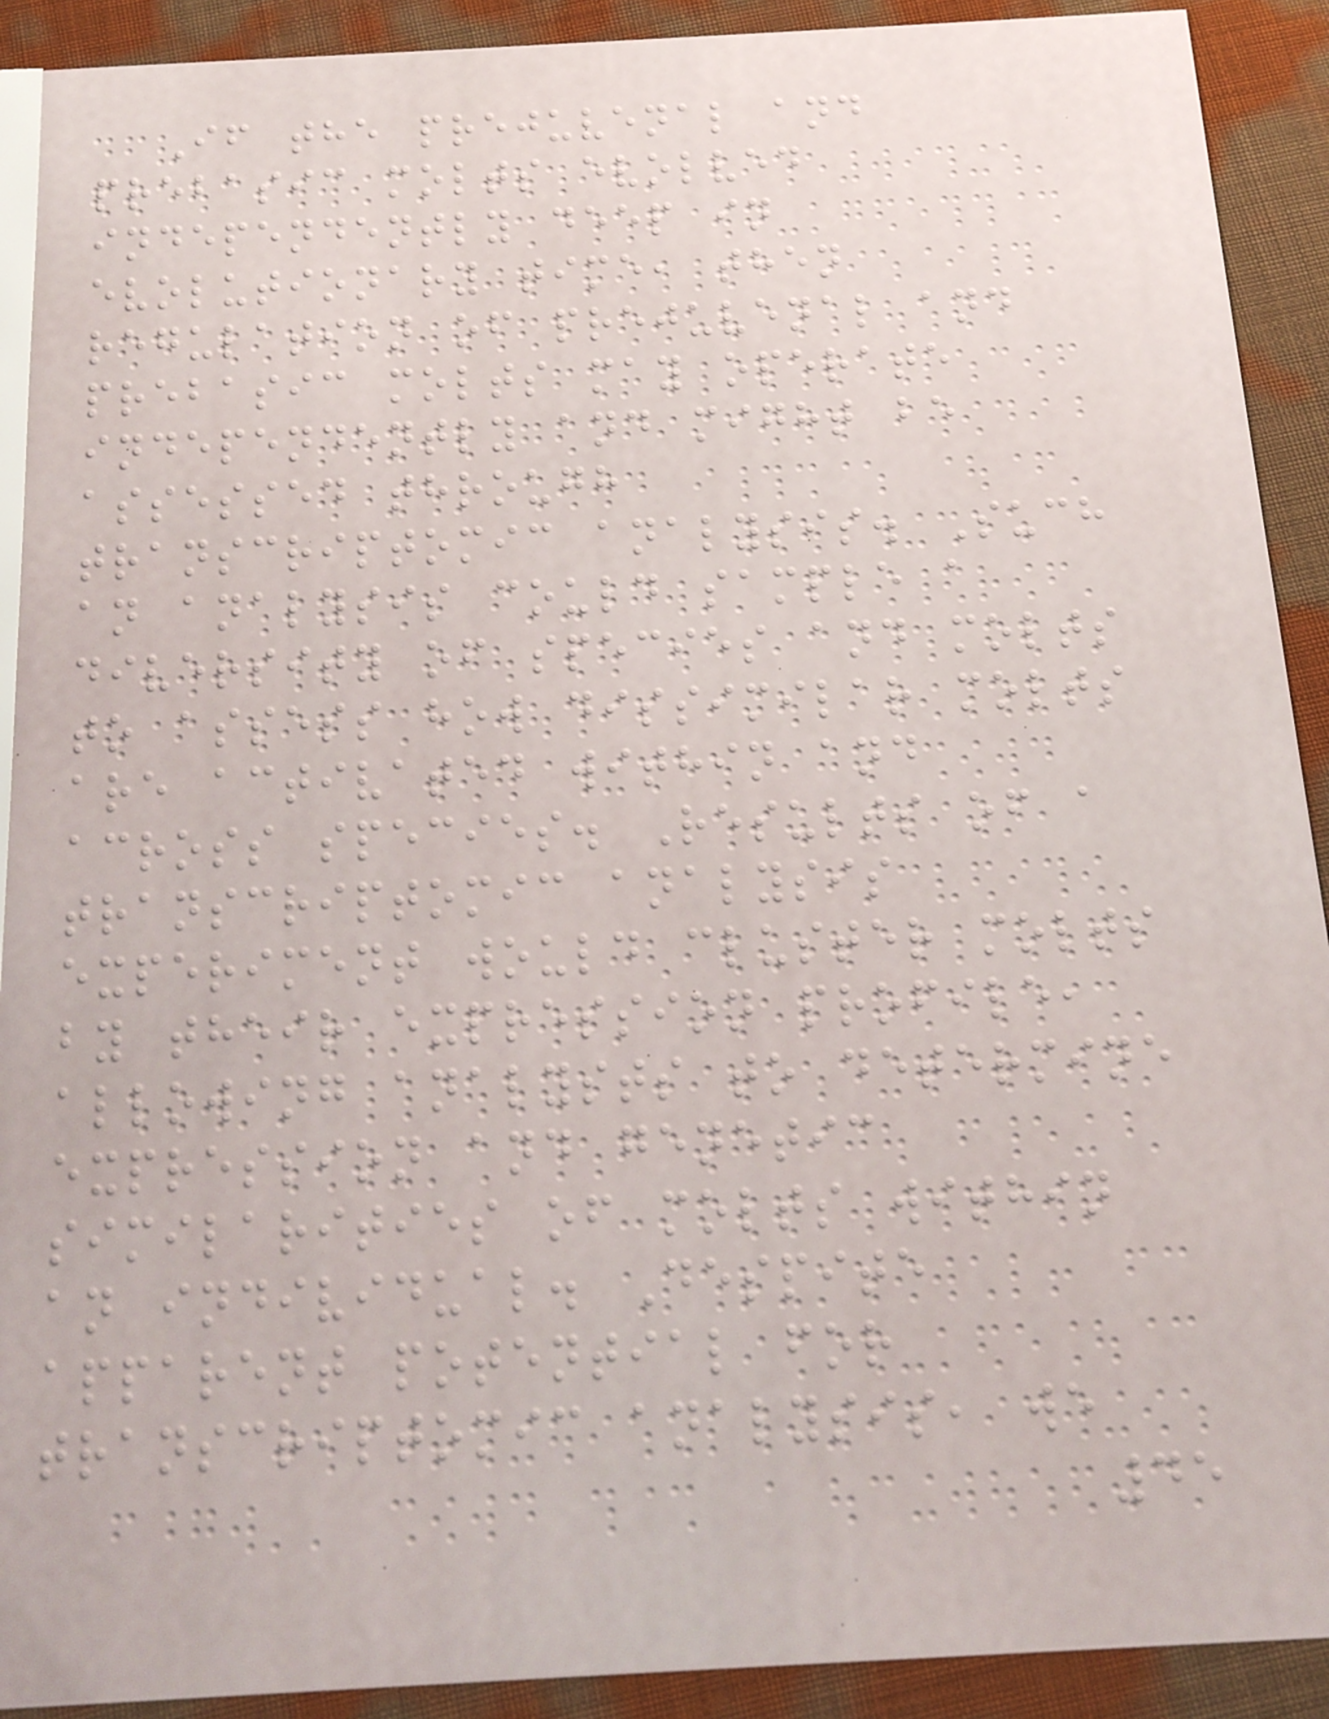If the prejuvenal and
prebasic molts evolved
independently deep in
evolutionary time, then
regulation of prejuvenal and
prebasic molts may operate
independently and might be
assessed through
transcriptomic analysis. Such
an analysis could sample a
diversity of species and molts
to assess how dissimilar molts
are activated within and
across species. Results of a
transcriptomic analysis
experiment would cluster molts
by their expression profile,
allowing analysts to determine
expression and genetic
similarities of molts within
an individual. Despite
apparent potential for
transcriptomic analysis, we
45
